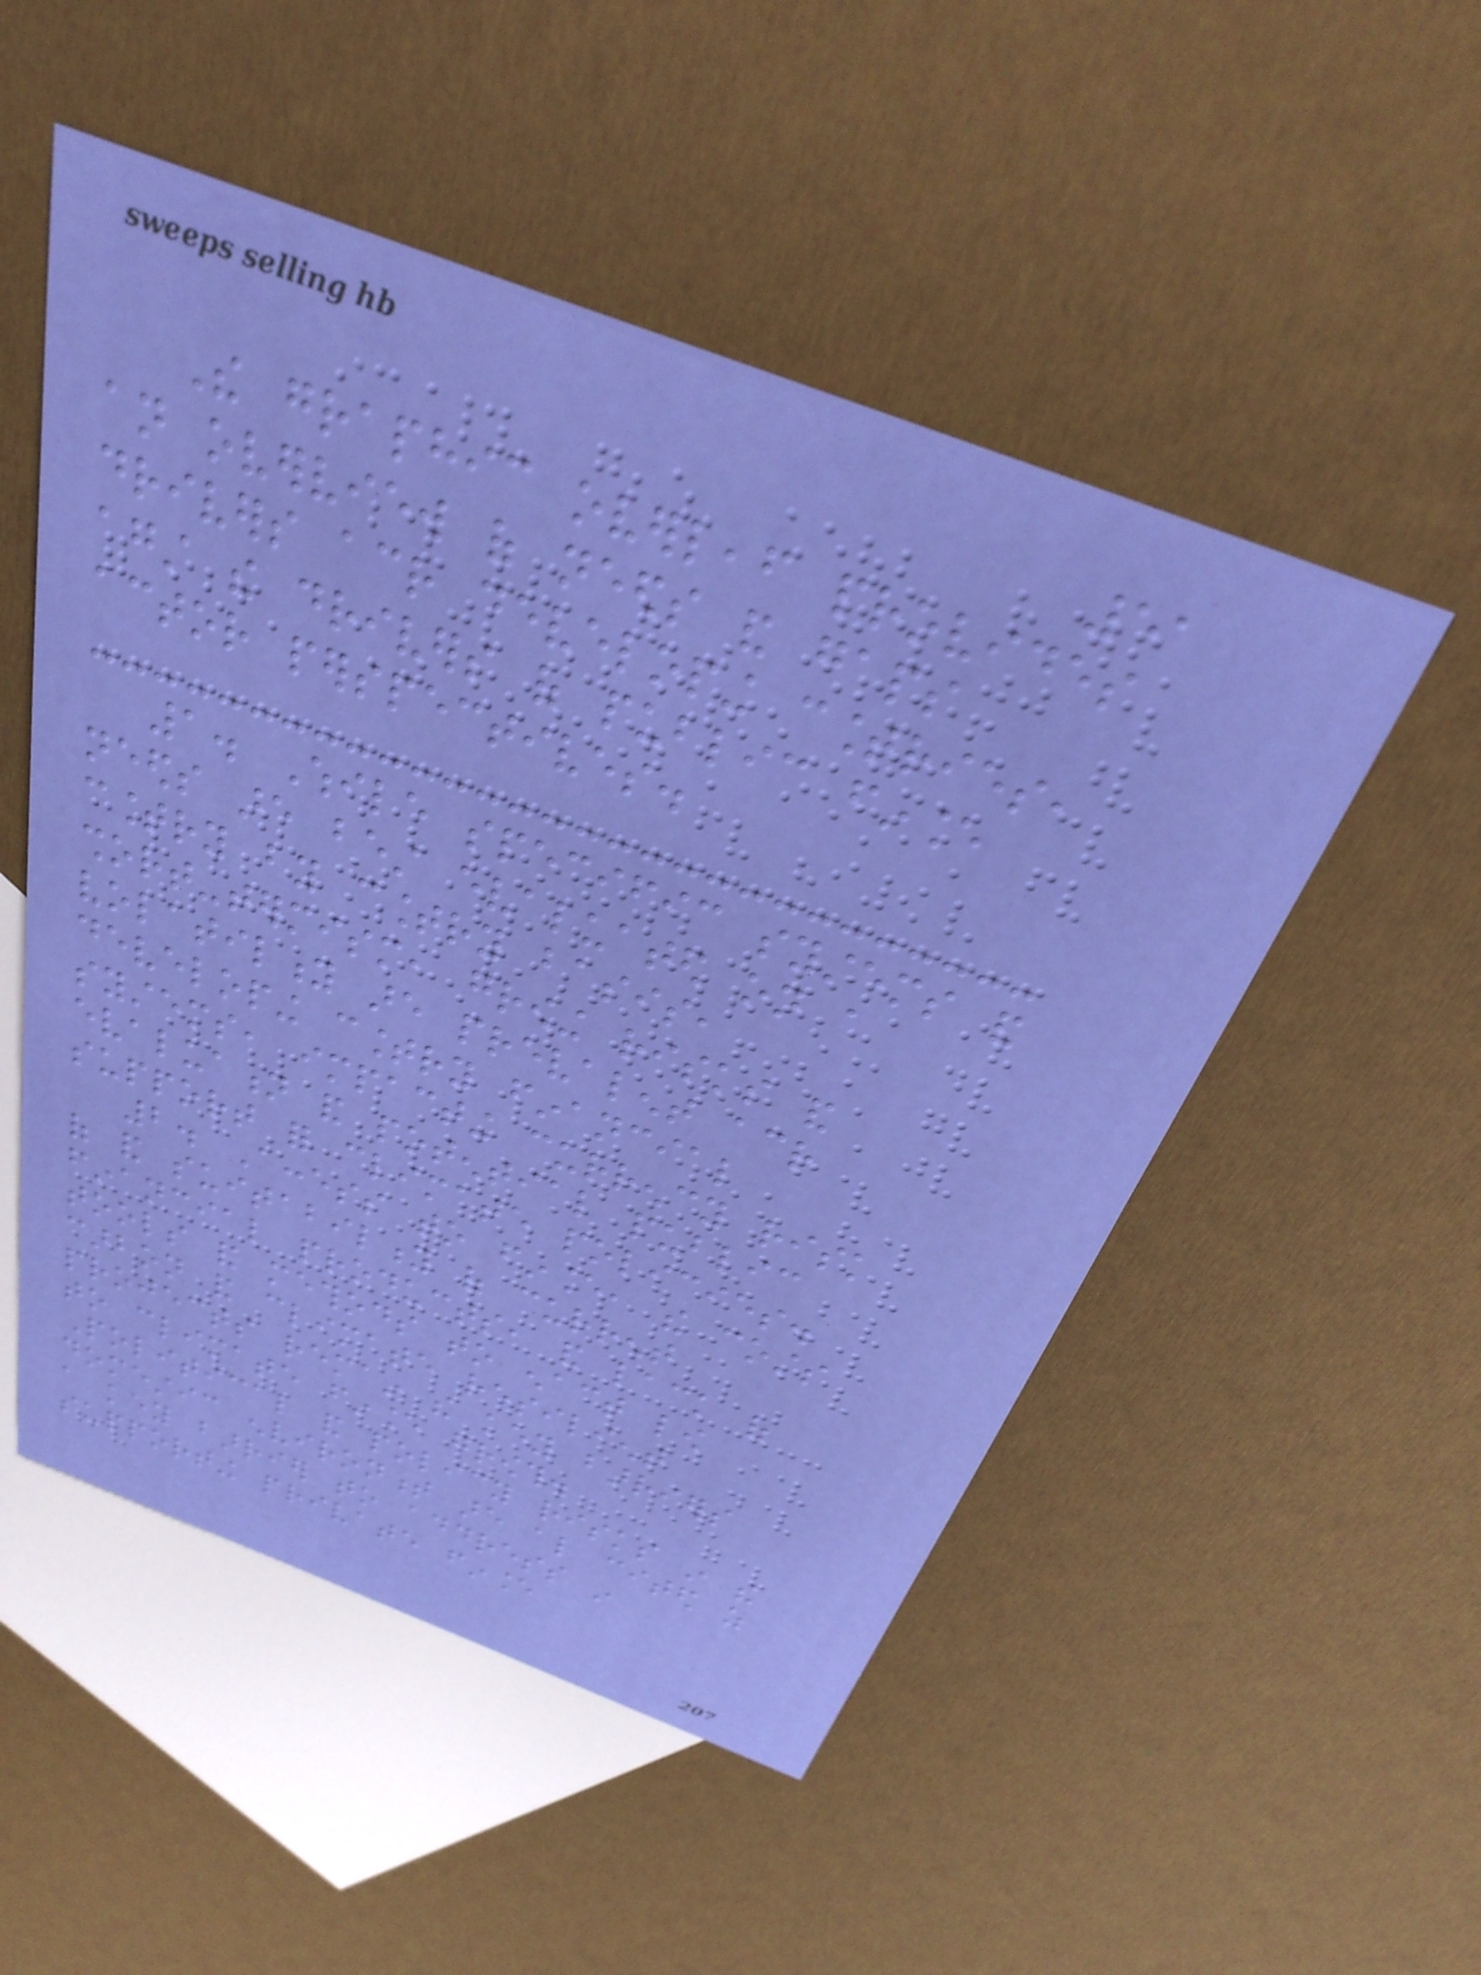51
The graphic overleaf provides
an overview of needs and gaps
drivers across developing countries,
against the drivers of public finance
actor perspectives.
1. While specific systems and
needs are best evaluated on a
country by country basis,
short-termism, growing risks and
volatility are prevalent across
developing country financial
systems, impacting currency risk
evaluation and potential public
support for climate policies.
2. Access to finance, the costs
of and suitability of current
financial products, and lack of
tools and methods to enact low
carbon and climate resilient
projects remain the key barriers
to climate finance growth.
Political and policy risks in the
domestic environment are also cited as
a key barrier to address in
supporting private finance
